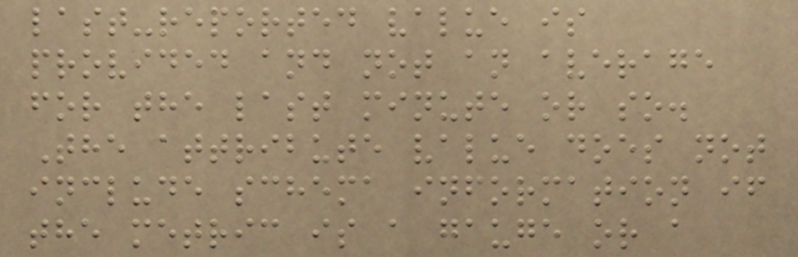last-reported value is
provided and not an average
for the last minute or so.
The attribute value does not
include schema information if
the metric is a gauge or a
